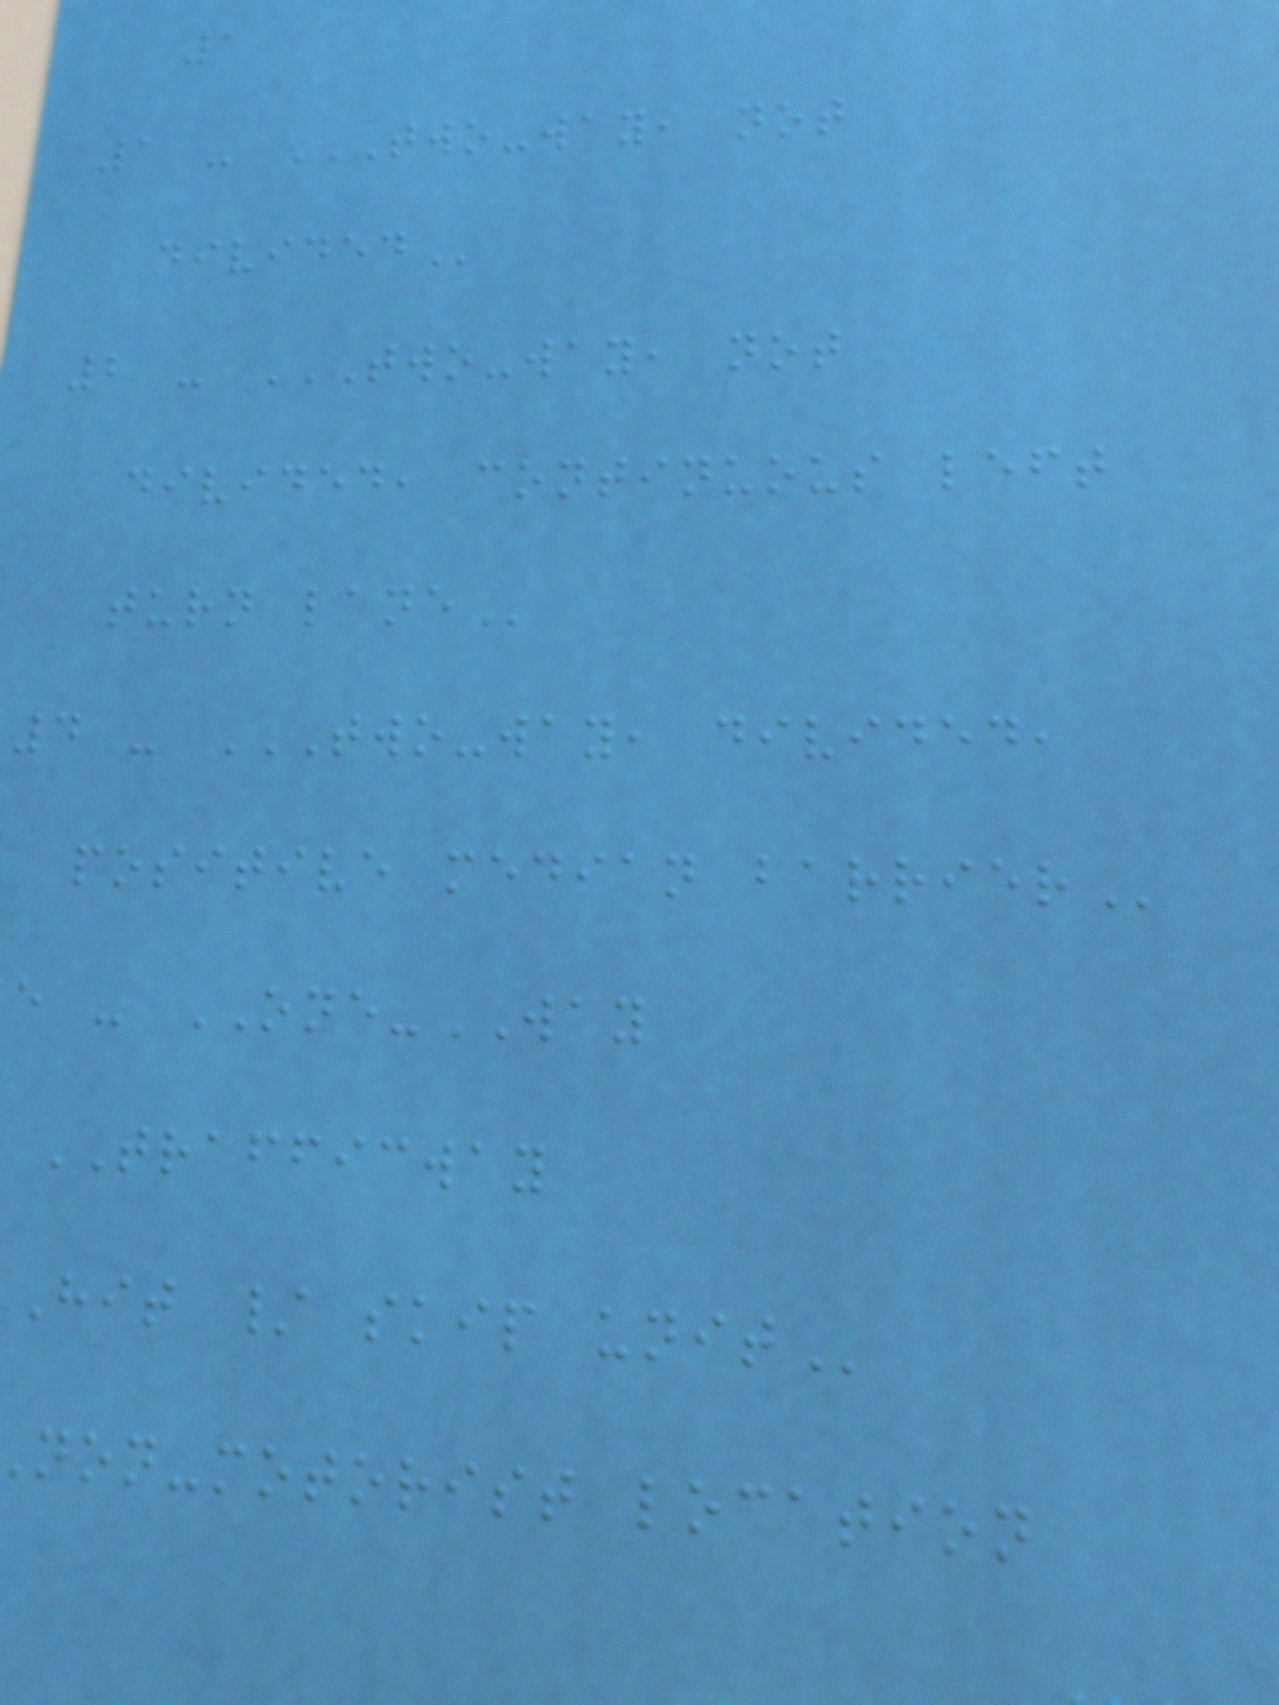1
1 - TWO-WAY, NOT
2 - TWO-WAY, NOT
divided, continuous left
turn
4 - TWO-WAY, DIVIDED,
positive median
e - ONE-WAY
TRAFFICWAY
hit / skip
non-motorist location
